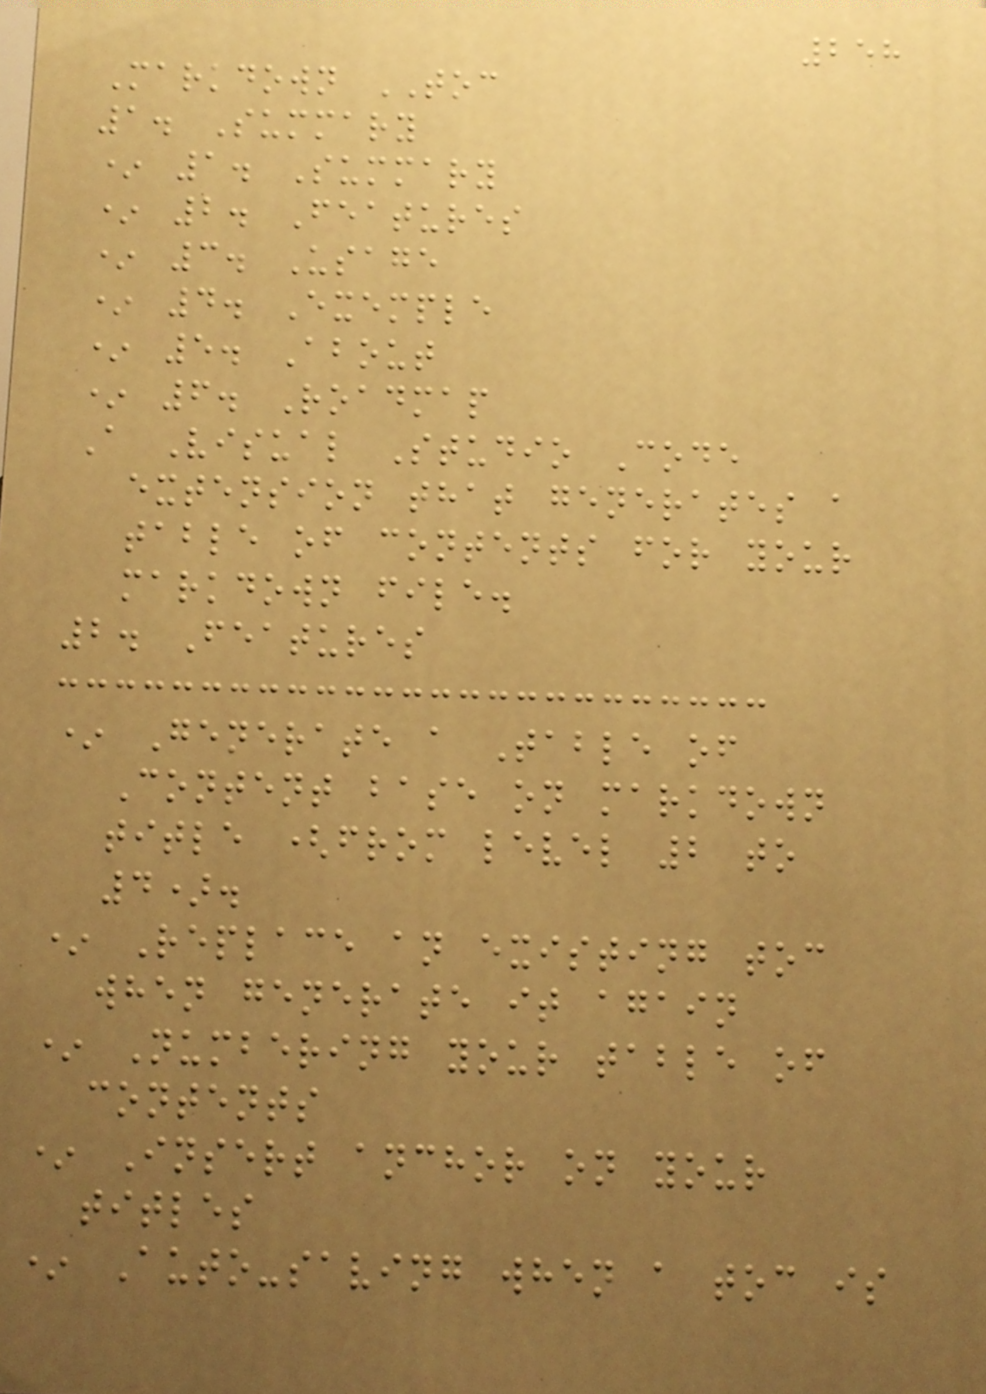258
Markdown TOC
1. Summary
* 1. Summary
* 2. Features
* 3. Usage
* 4. Exemple
* 5. About
* 6. Roadmap
A Visual Studio Code
extension that generates a
table of contents for your
markdown file.
2. Features
* Generate a Table of
Content base on markdown
title (from level 2 to
4).
* Replace an existing toc
when generate it again
* Numbering your table of
contents
* Insert anchor on your
titles
* Auto-saving when a toc is
